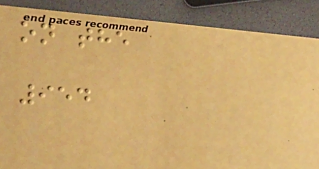on the
954
